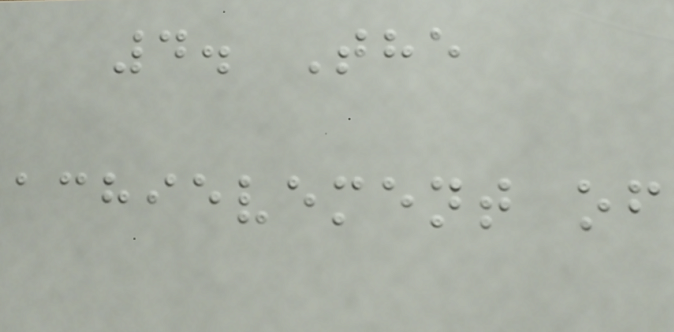4. The
achievement of
